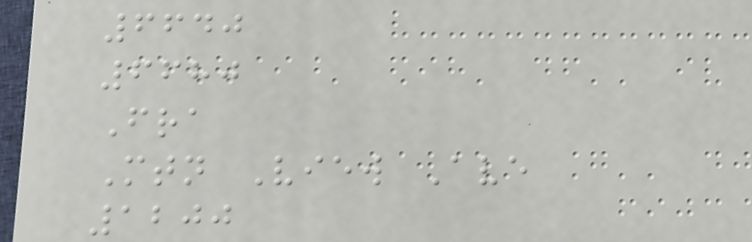6640
6680
Fra
Mtn View Ave
1200
